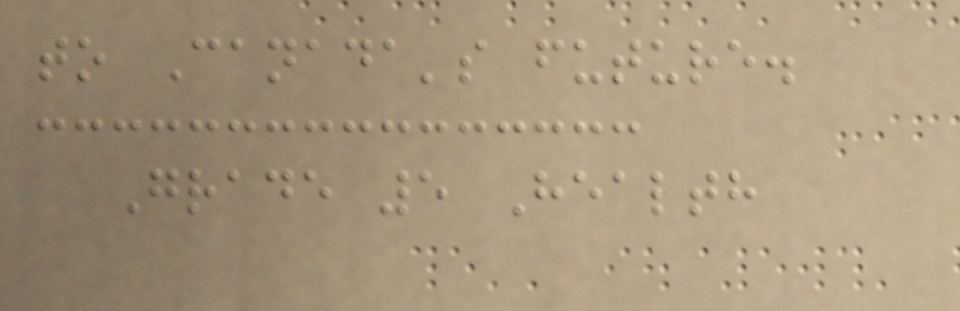to Canada's future.
Grade 5 Health
